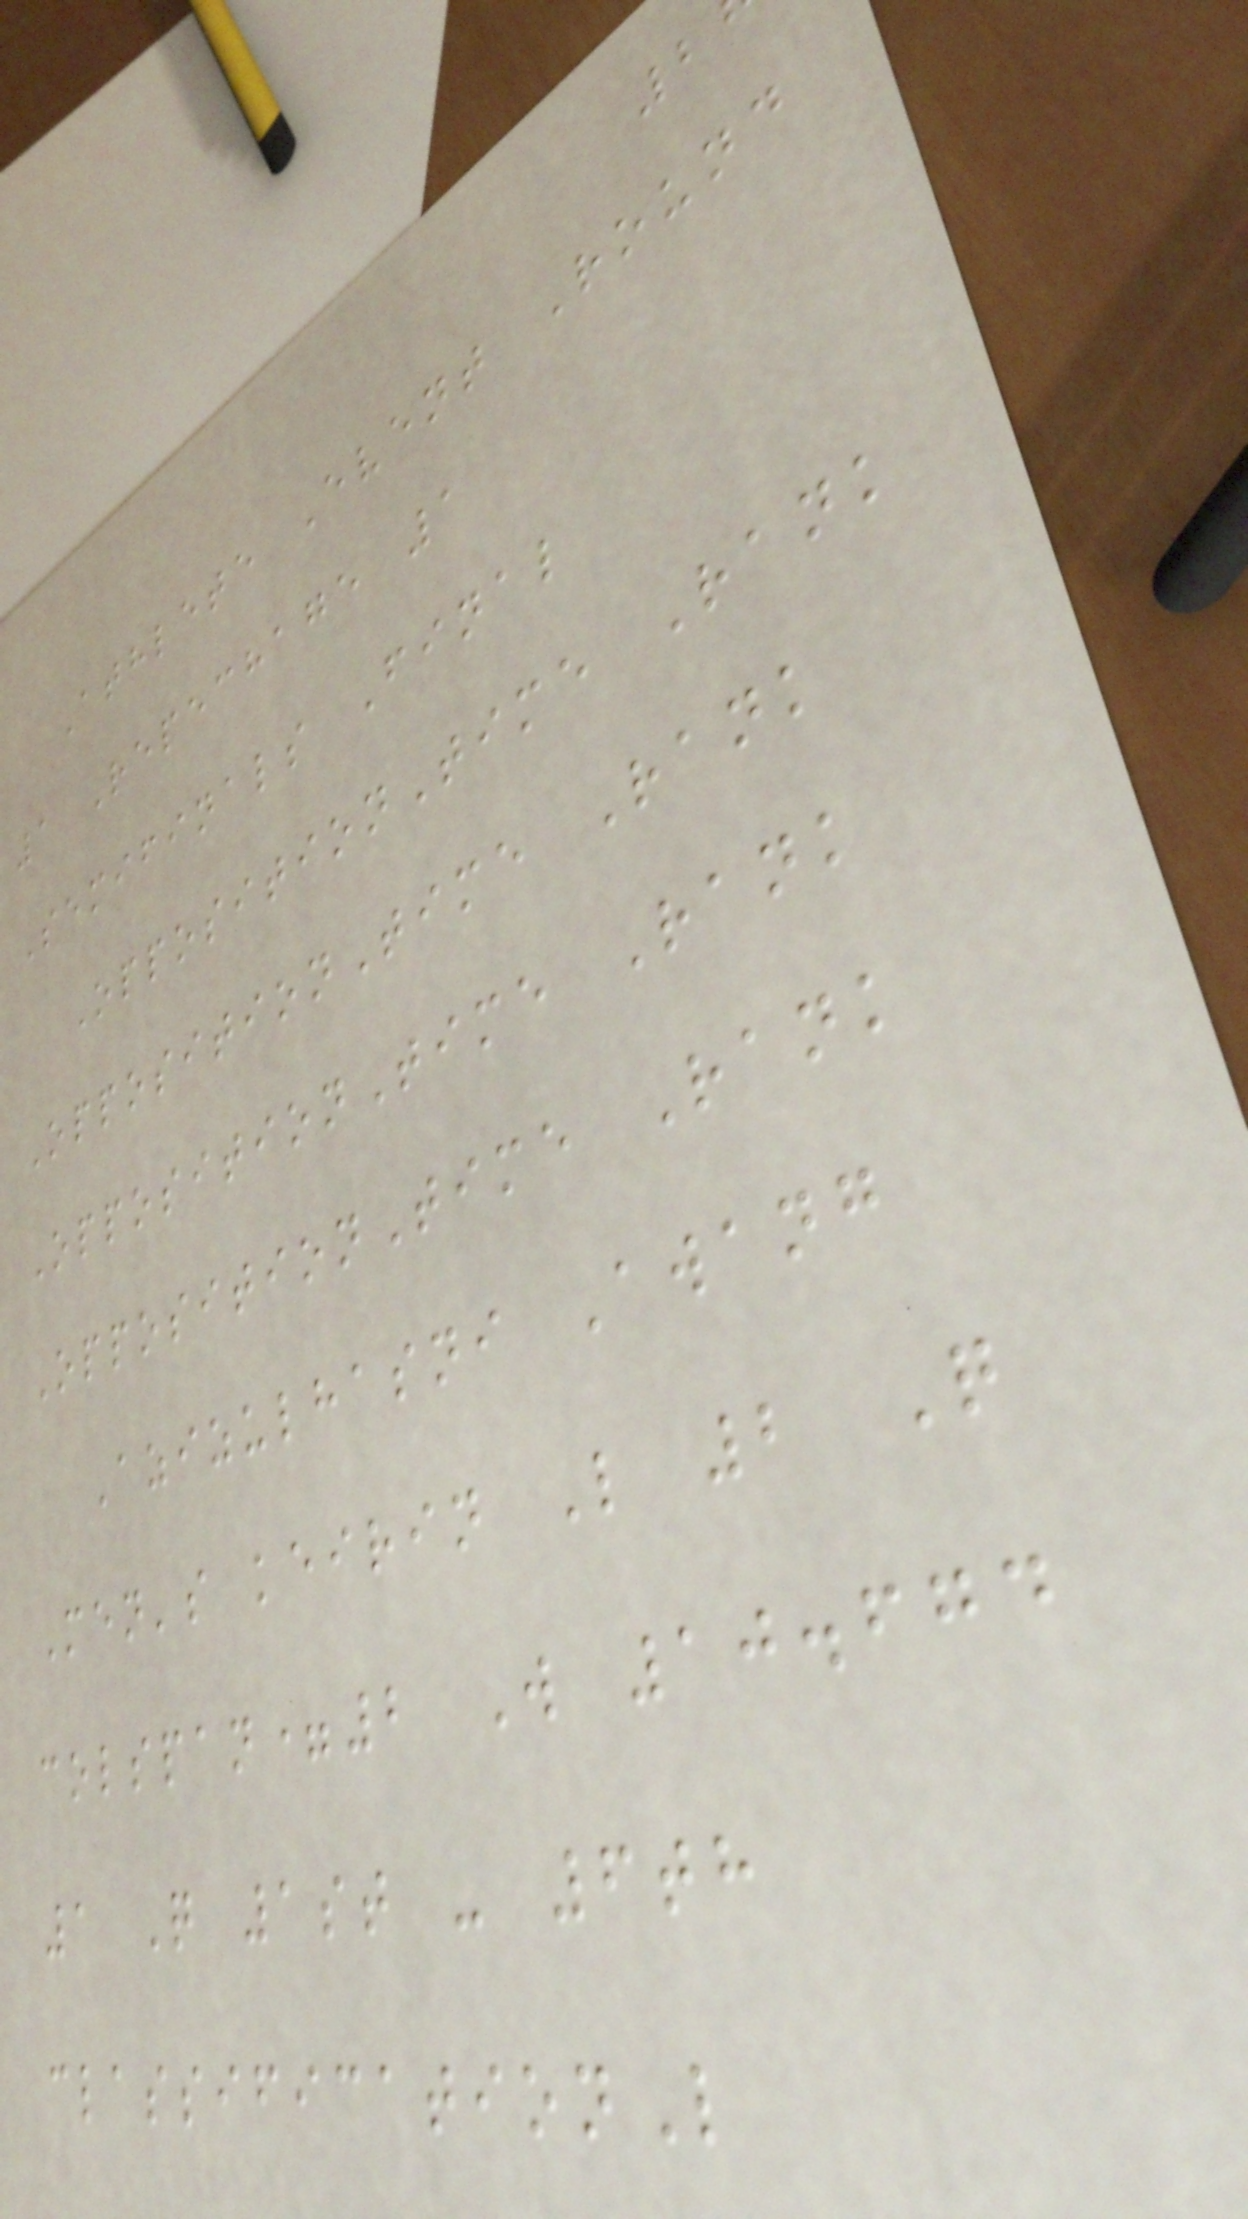Athlete Event Round
1 Repechage 1
Semifinals Final
OppositionTime Rank
OppositionTime Rank
OppositionTime Rank
OppositionTime Rank
Azizulhasni Awang
Men's keirin L 2 Q
colspan=2 W 10.674
1 Q 1st - 6th
classificationL
